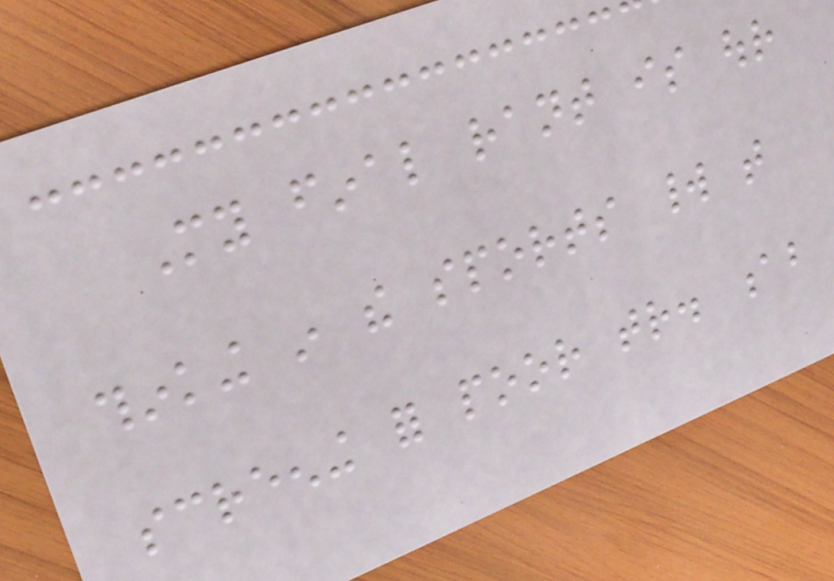My final rant is our
thinking in the sports world that
screening for poor tr. ab
